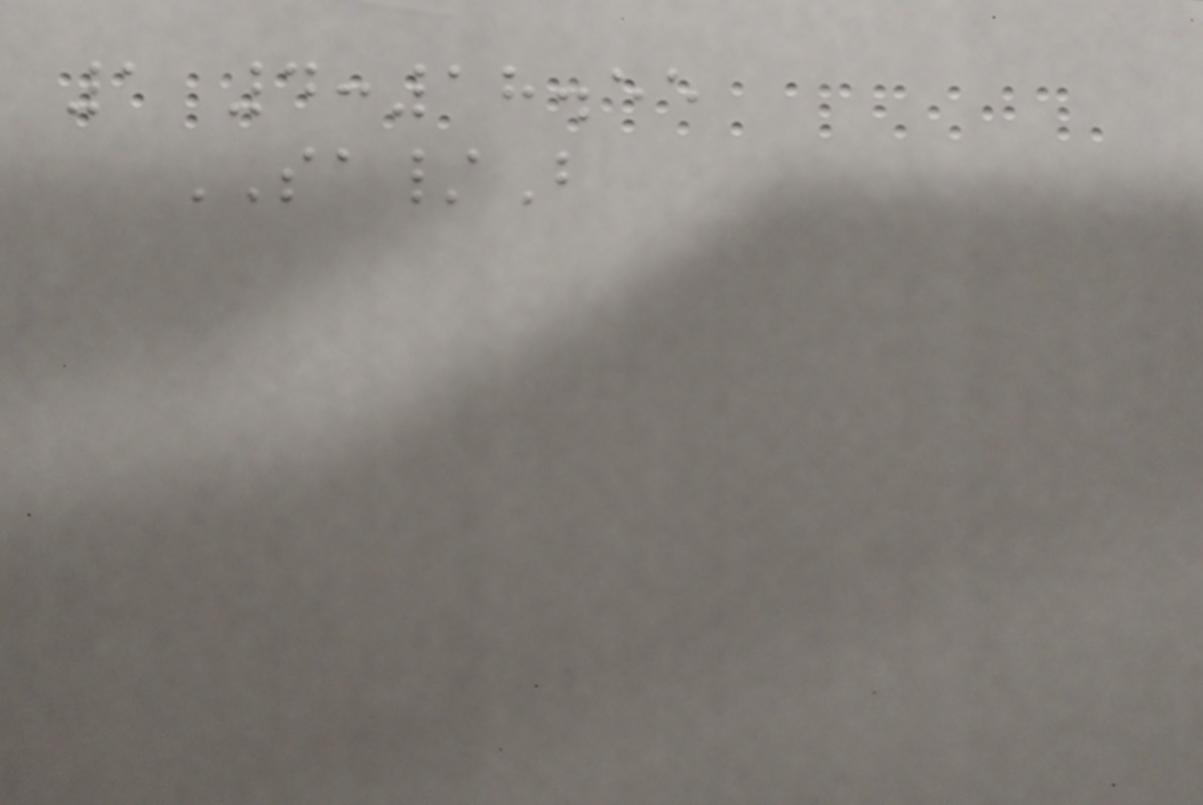1 4:18.55
SA/B
